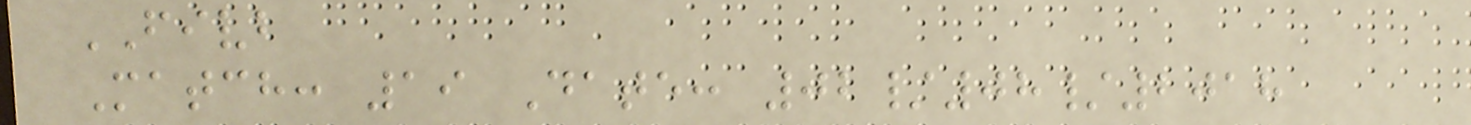FIVB
Match: 19 Date: 02/08/2018
